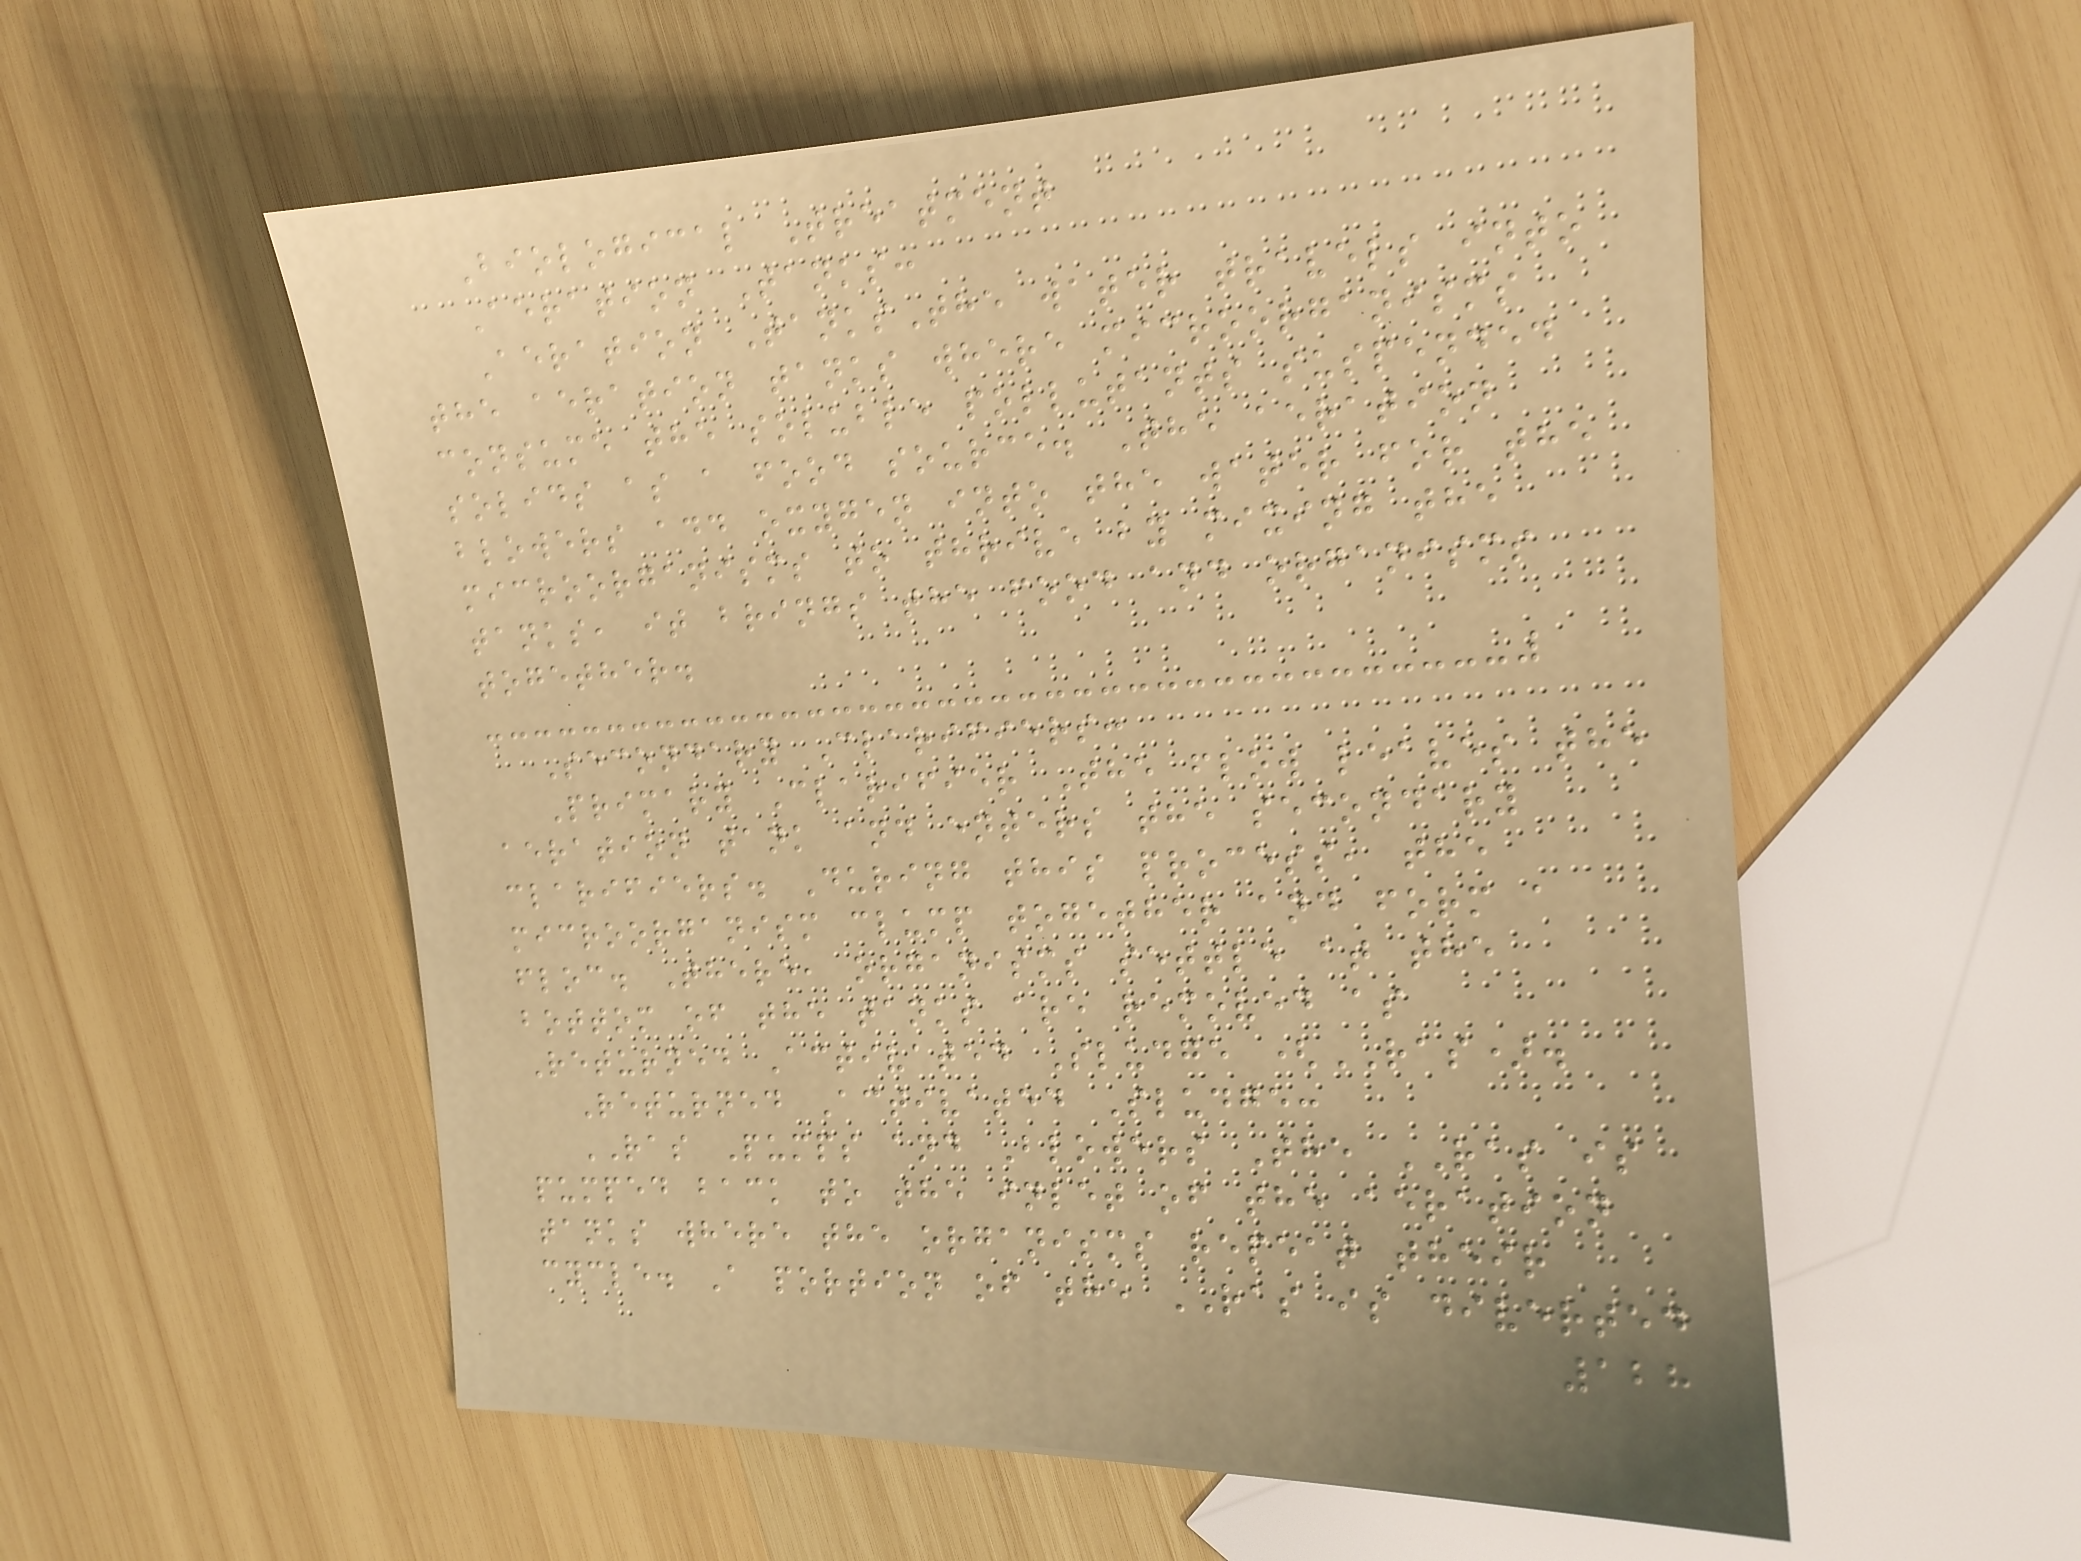Biological Treatment
Aeration Tanks:
Aeration TanksThe water travels into
the aeration tanks where microorganisms
consume the soluble pollutants suspended
solids as a food source. The aeration
blowers add oxygen into the water for the
microorganisms to thrive by mixing the
tanks, it brings the food and organisms
together.
Secondary Clarifiers:
Primary Clarifier The flow leaves the
aeration tank and enters the secondary
clarifiers. During this process, the
microorganism clump together and form a
floc. There, organisms settle at the
bottom of the tanks are removed as
Returned Activated Sludge (RAS).
Returned Activated Sludge:
RAS Pumps and Blowers The RAS is
pumped back to the inlet of the aeration
tanks where the organisms repeat their
cycle. A portion of the RAS is diverted
128
